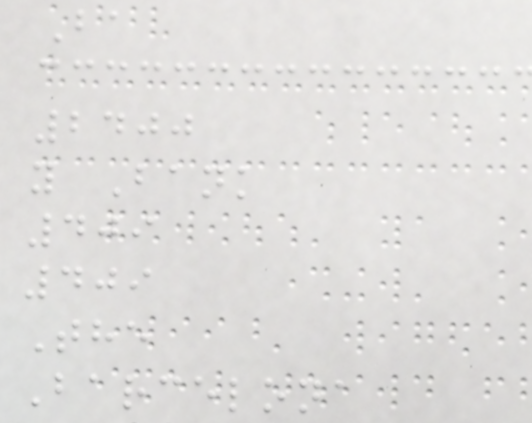Ba
2400
y Bank
409
409
The
Barcelona
